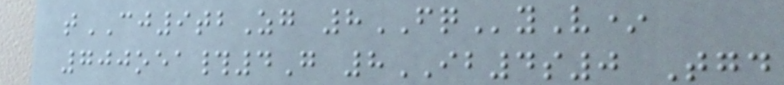tCJ9tbZg 8FQyV*
700oea#4G 8IB4s0 Tgd
